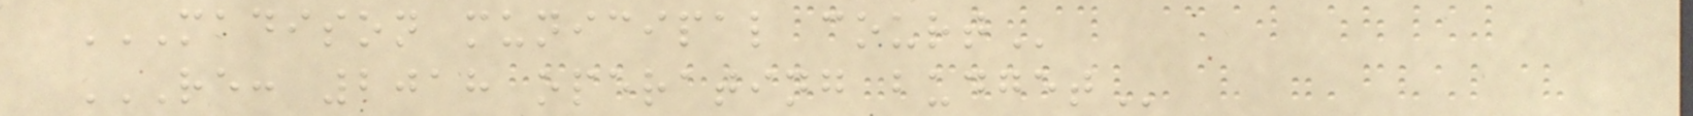MADISON MUNICIPAL COURT
RE: 2018 OPERATING BUDGET
